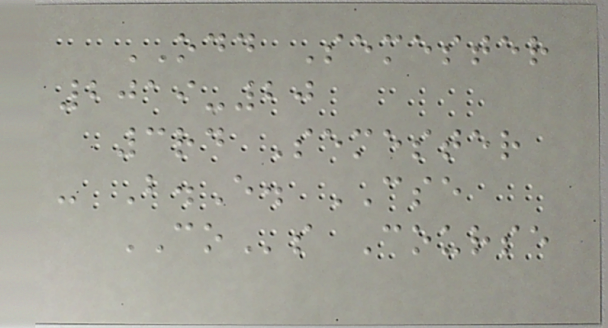ODD Semester
2019-20
3rd Semester
- B.E. CSE
COs Course
